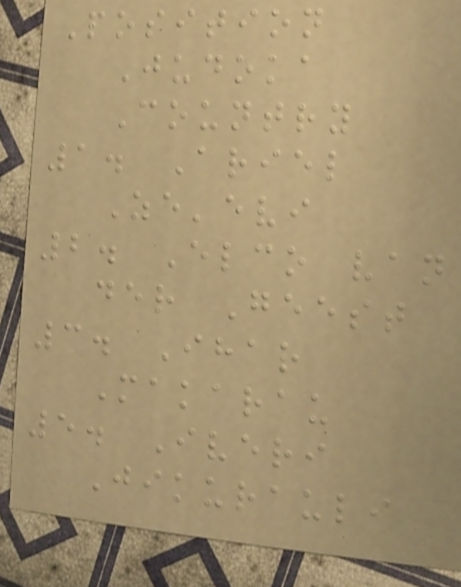Position
Judoka
Country
1. Ariel
Ze'evi
2. Elco van
der Geest
3. Ihar
Makarau
5. Iveri
Jikurauli
